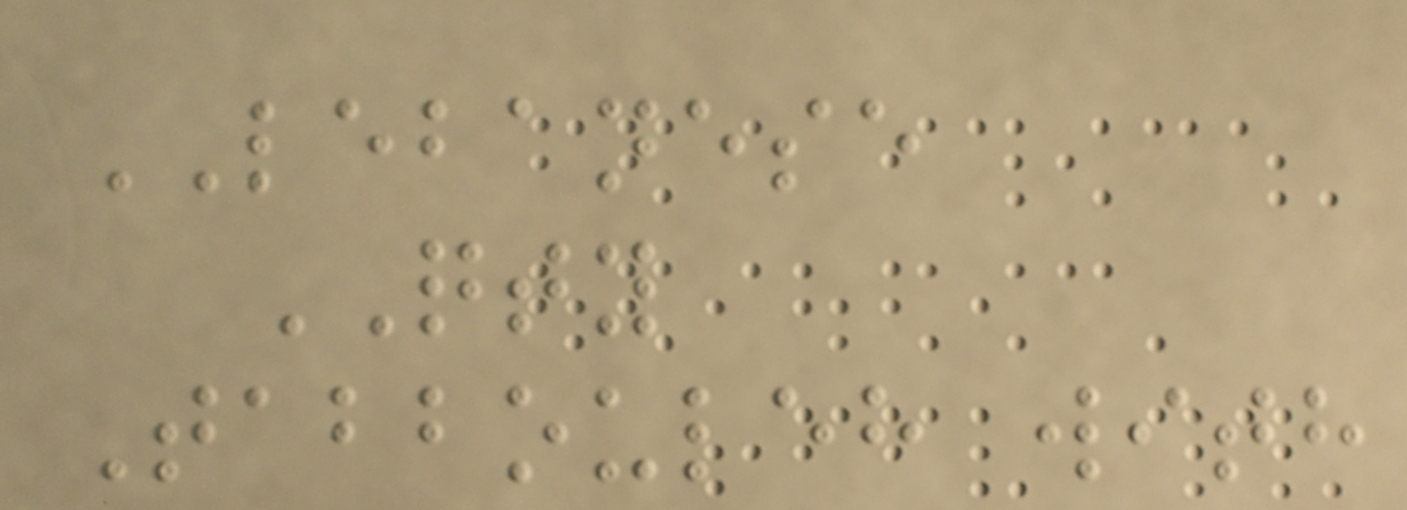LEBANESE
QTY
Tabbouleh with
